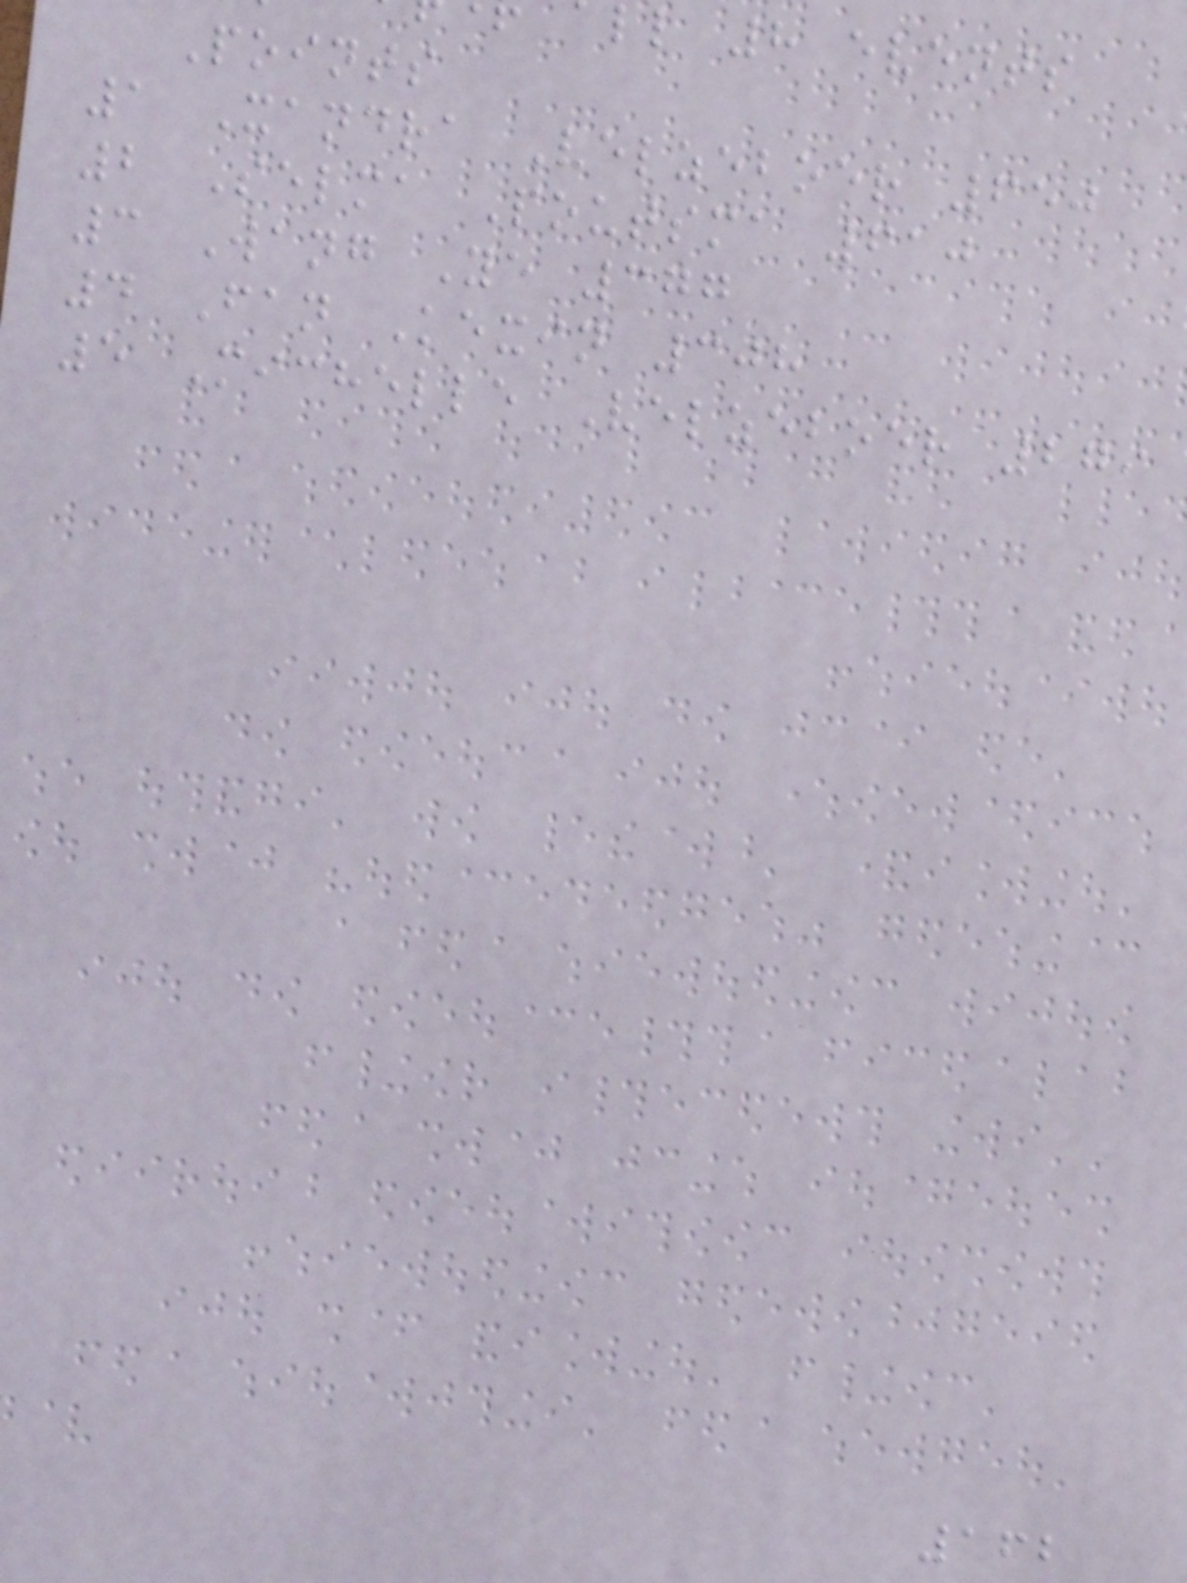ll 8 events
Points
1 Xandra Velzeboer 650
2 Selma Poutsma 610
3 Wang Ye 377
4 Fan Kexin 308
5 Michelle Velzeboer 279
162
